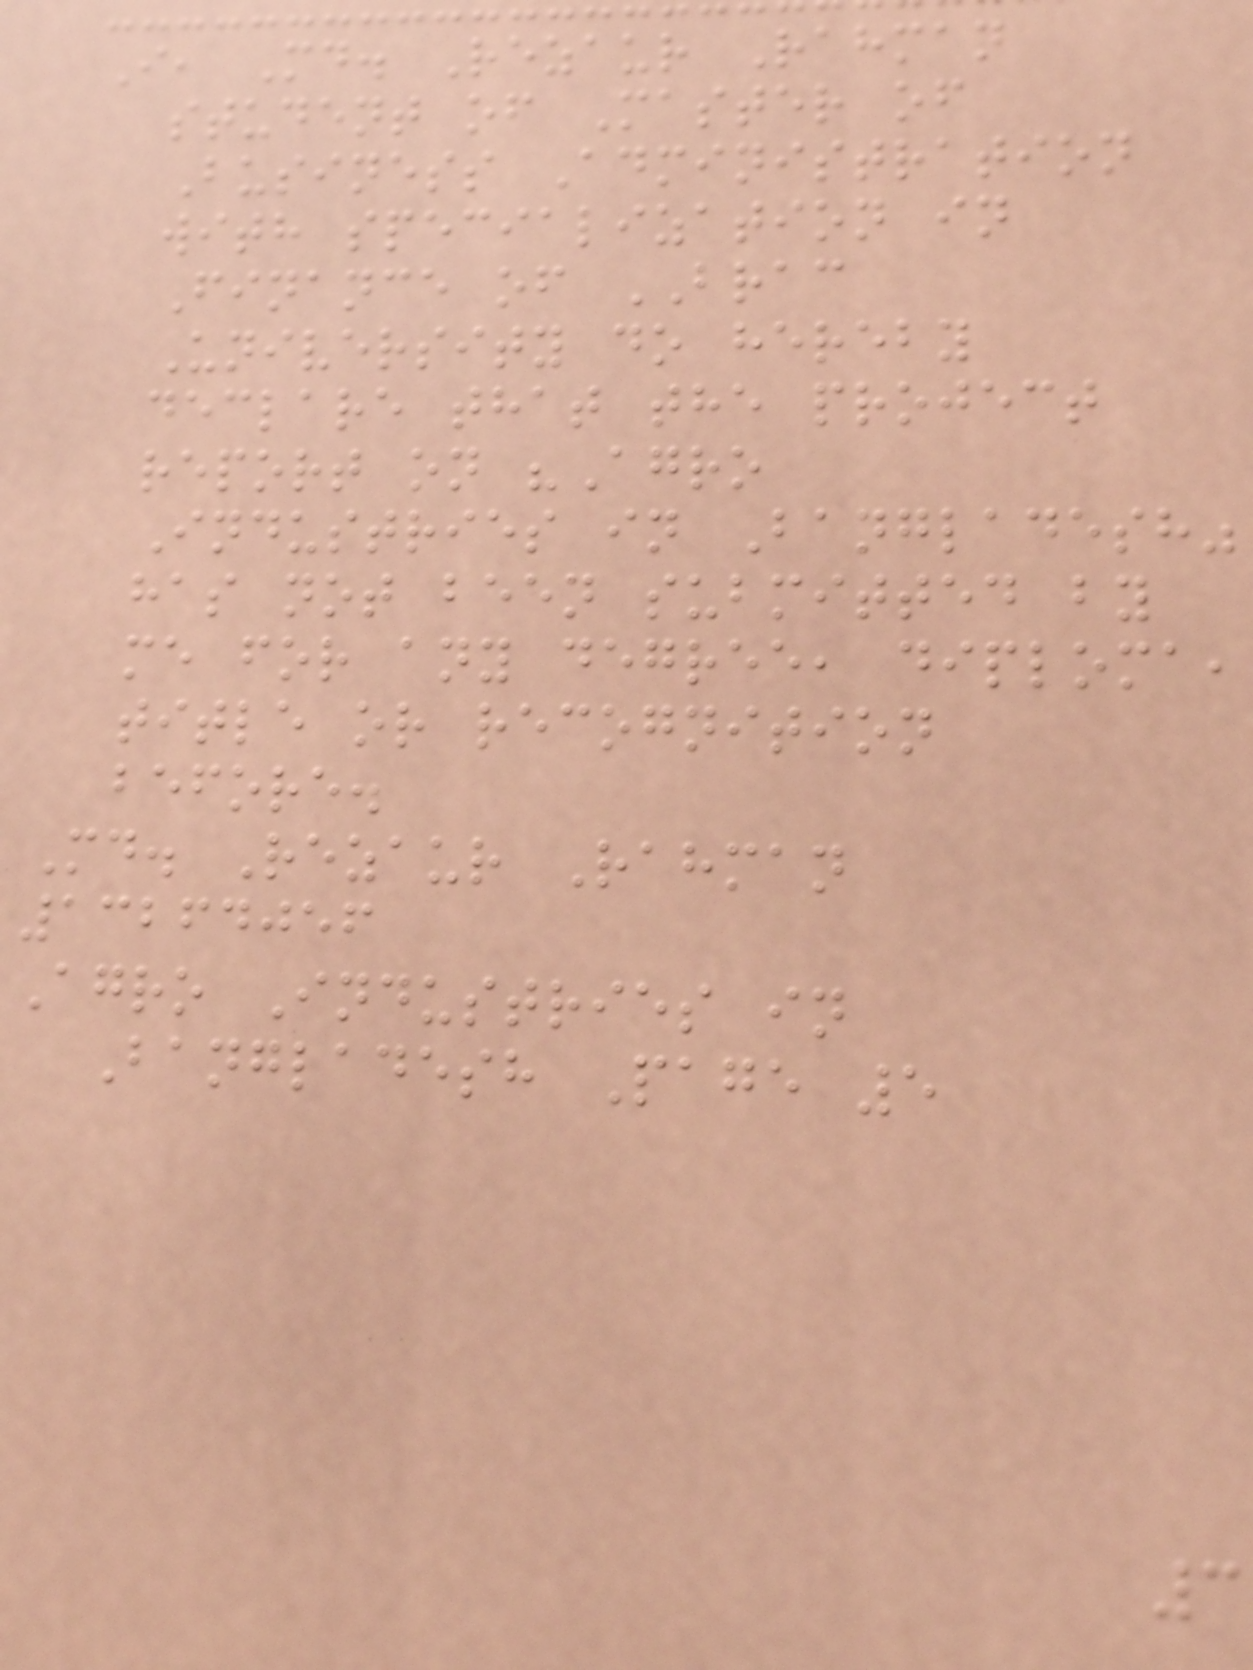I, Md. Rezaur Rahman
student of Master of
Business Administration
with specialization in
Finance of BRAC
University do hereby
declare that the project
report on "Agro
Industries in Bangladesh"
has not been submitted by
me for any degree, diploma,
title or recognition
before.
Md. Rezaur Rahman
13264056
Agro Industries in
Bangladesh Page 5
